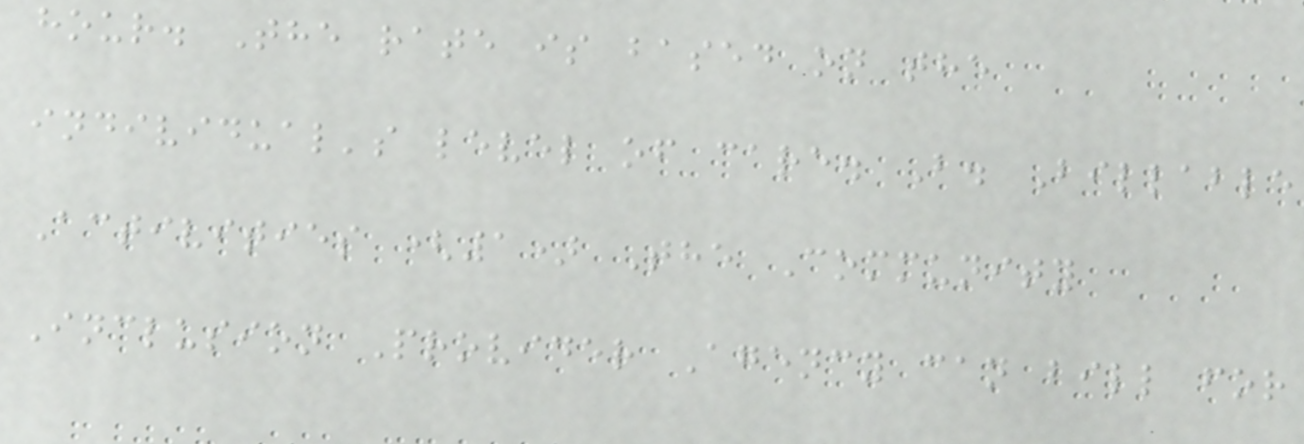hour. The rate is based on the
individual's level of care. B. Billable
Activities (1) The Community
Inclusion Provider Agency can bill for
